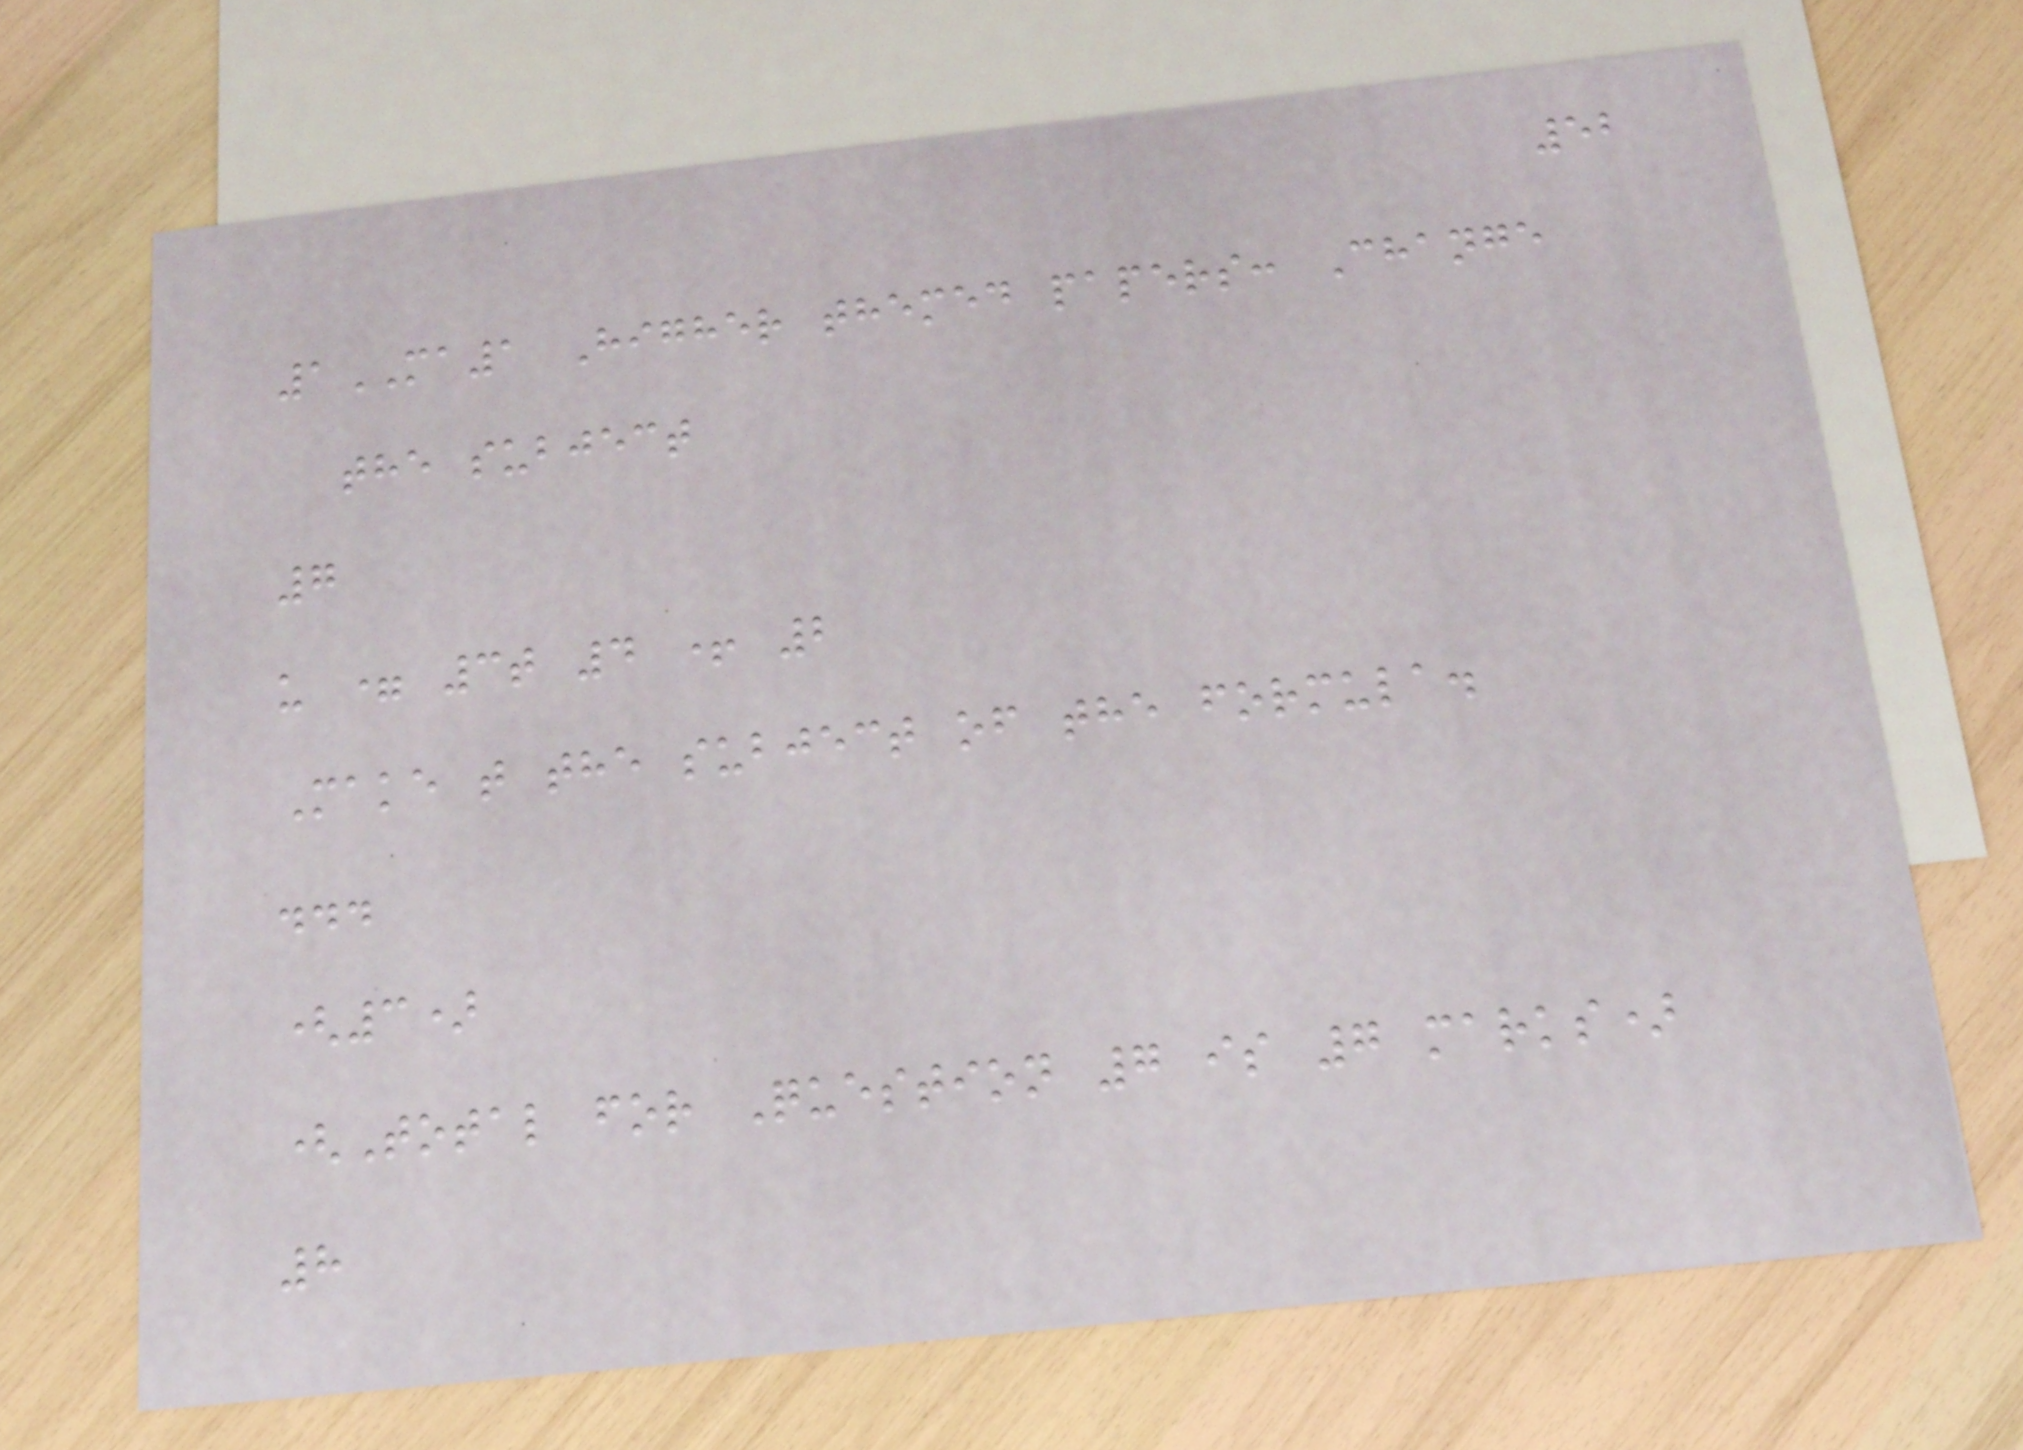52
1MA1 Higher themed papers: Change
the subject
7
u = 3t 4 + 2
Make t the subject of the formula.
...
(3)
(Total for Question 7 is 7 marks)
8
